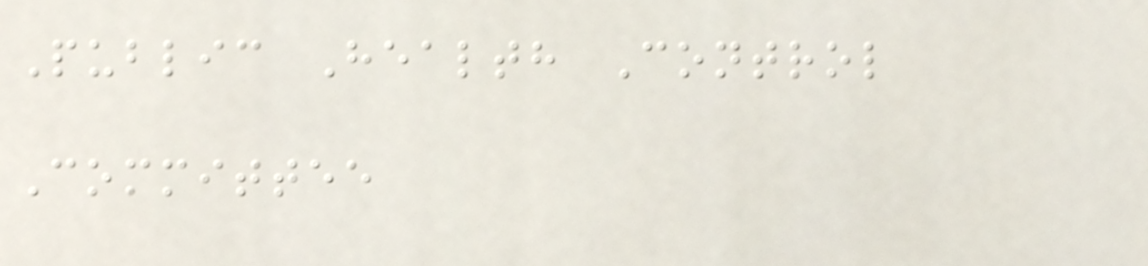Public Health Control
Committee
